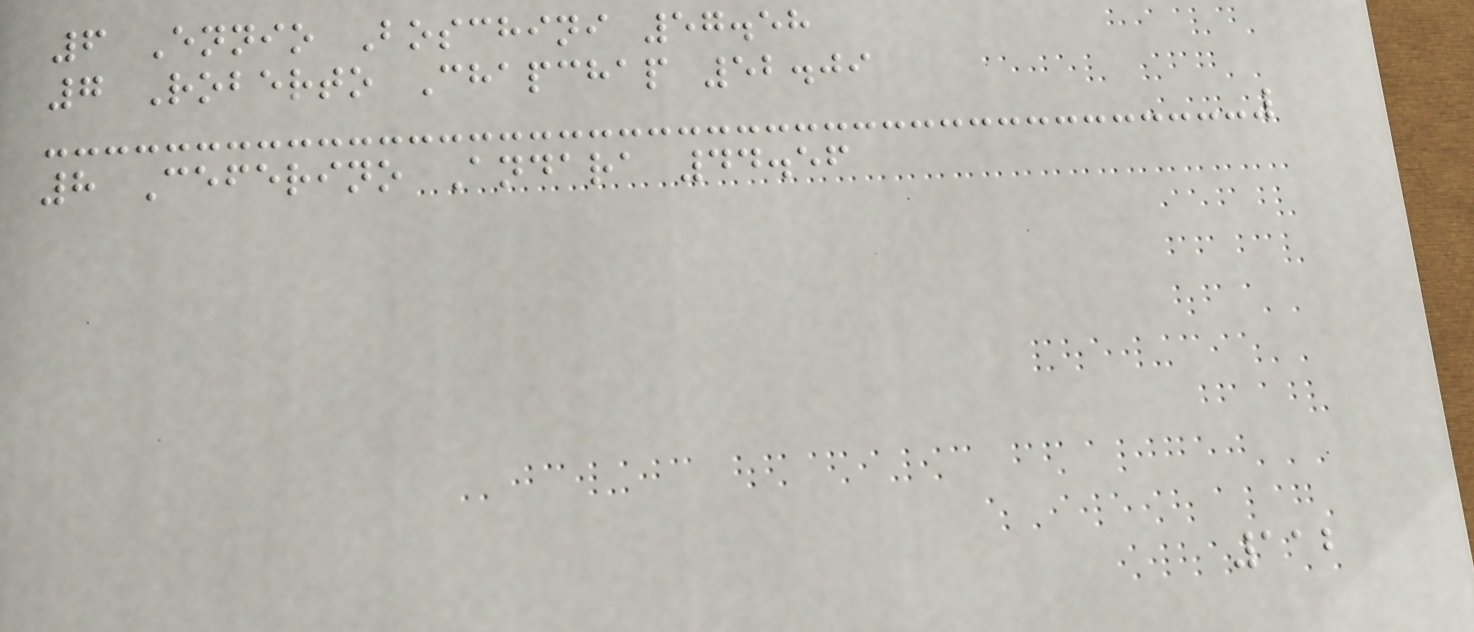6 Ennio Boschini 57.58
7 Roberto Chapchap 52.09
8 Ceferino Andara 44.56
112
